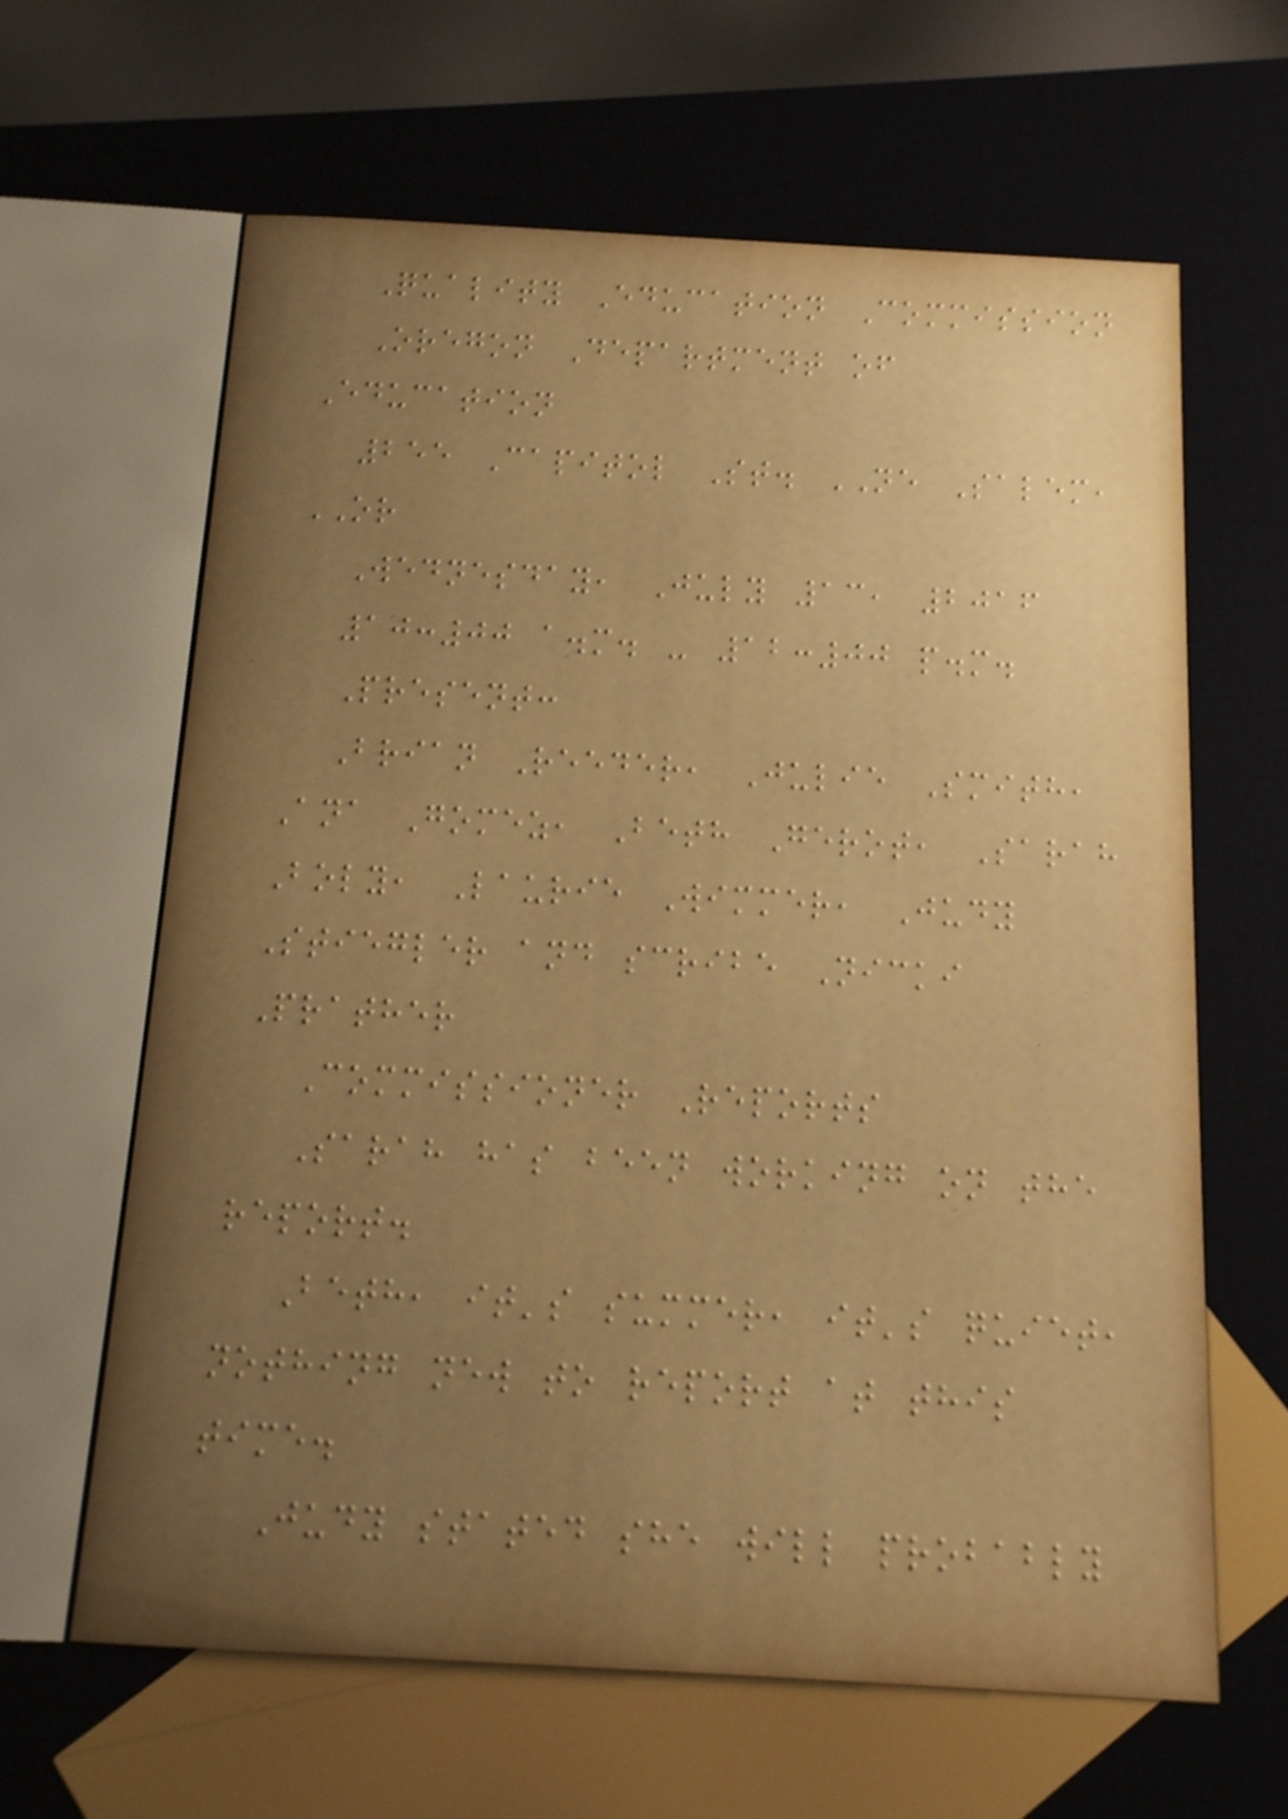Quality Education Commission
Oregon Department of
Education
255 Capitol St. NE Salem,
OR
Wednesday, July 13, 2016
10:00 a.m. - 12:00 p.m.
Present:
Brian Reeder, Julie Smith,
Ana Gomez, Beth Gerot, Sarah
Boly, Laurie Wimmer, Judy
Stiegler and scribe Nicki
Prather
Commissioner Reports
Sarah has been working on the
report.
Beth, it's summer, it's quiet,
nothing new to report at this
time.
Judy stated she will probably
